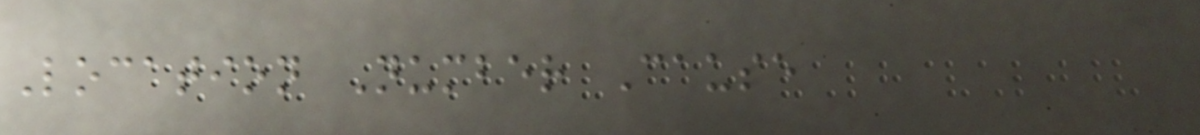Location Number Cause
